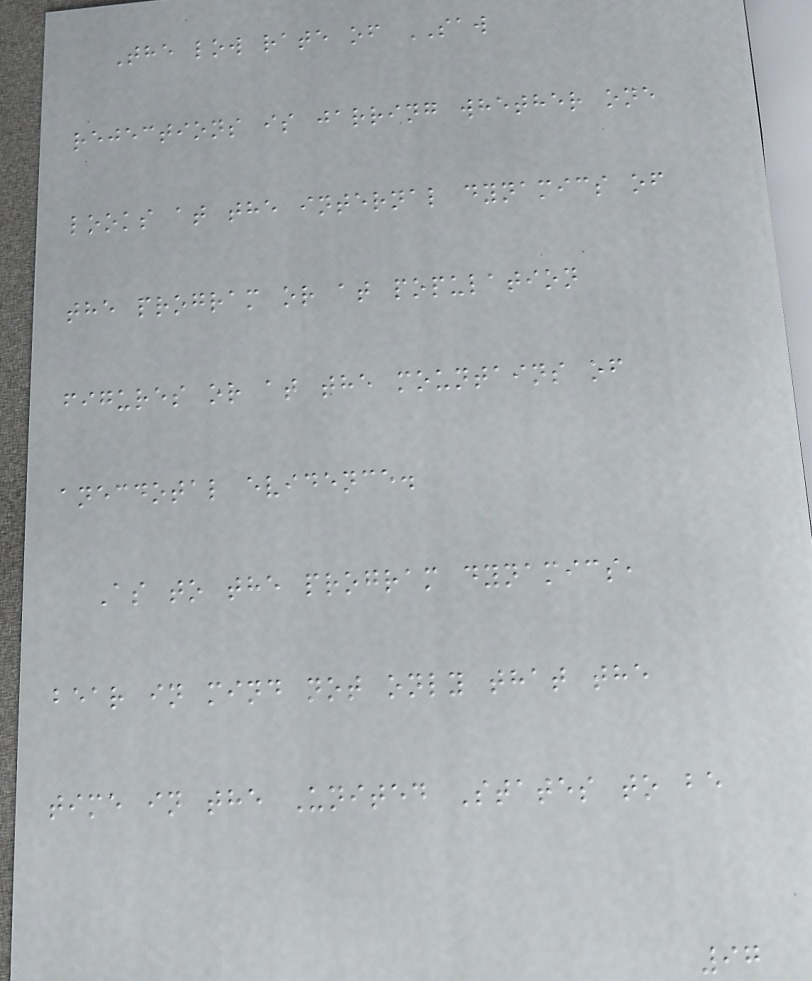The low rate of SAW
rejections is jarring whether one
looks at the internal dynamics of
the program or at population
figures or at the mountains of
anecdotal evidence.
As to the program dynamics,
bear in mind not only that the
time in the United States to be
97
